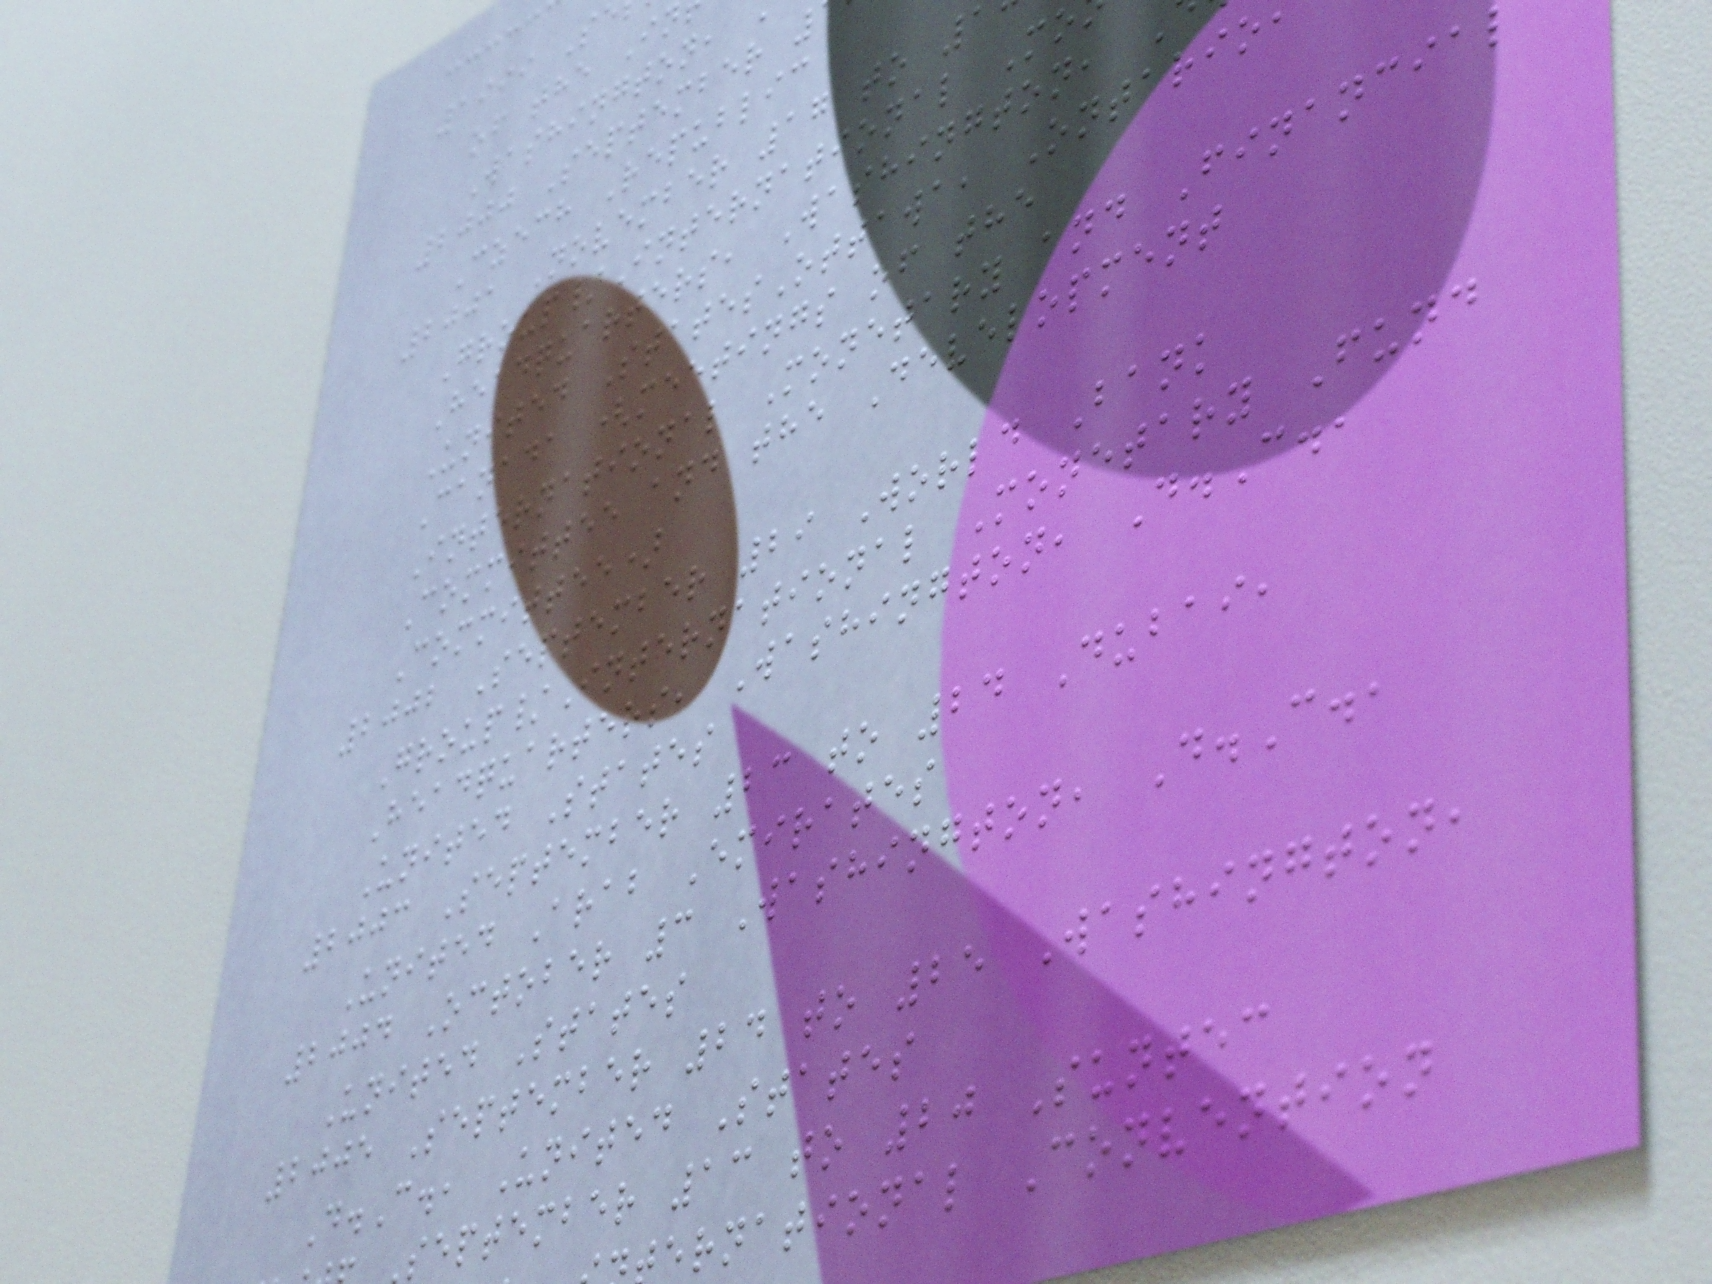of the In
Washington,
2000 September
Czech Republic
2001 November 17 to
Group/International Mo
Headquarters, Washington,
United StatesOttawa, Ontario
Canada (meetings of the
International Monetary and Financia
Committee and the Development
Committee)
2002 September 29 World Bank
Group/International Monetary Fund
Headquarters, Washington, D.C.,
United States
2003 September 23 to 24 Dubai,
United Arab Emirates
2004 October 3 Washington, D.C.,
United States
2005 September 24 to 25 Washington,
D.C., United States
september 13 to 20 Suntec
ernational Convention
